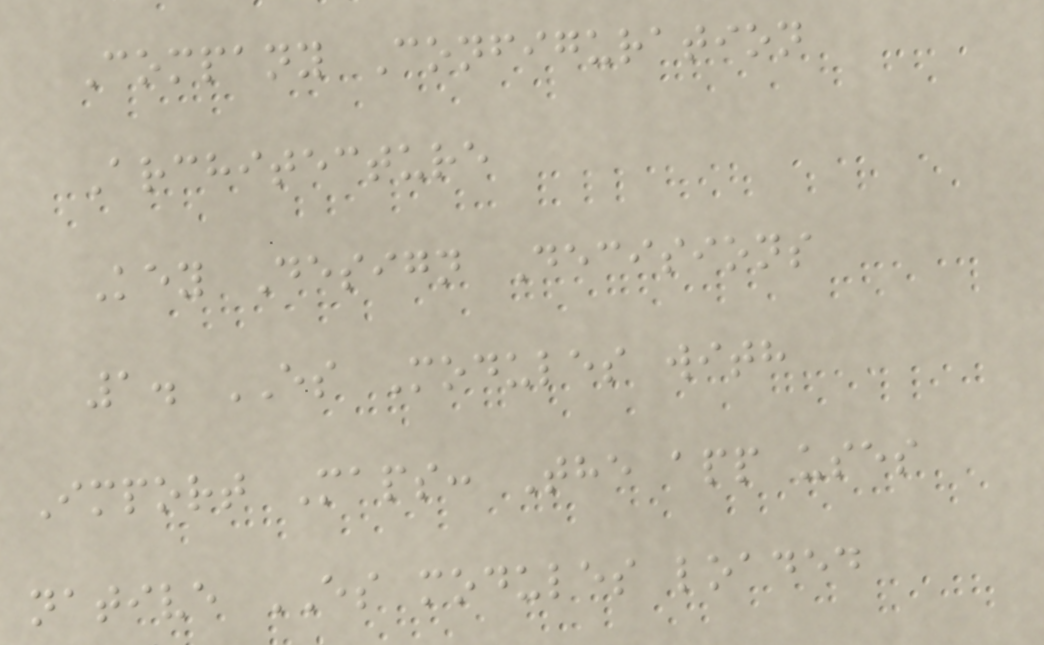Company Configuration
Architecture
Key Design Decisions
1. ES Modules with
Import Maps: The app uses
native ES modules loaded
